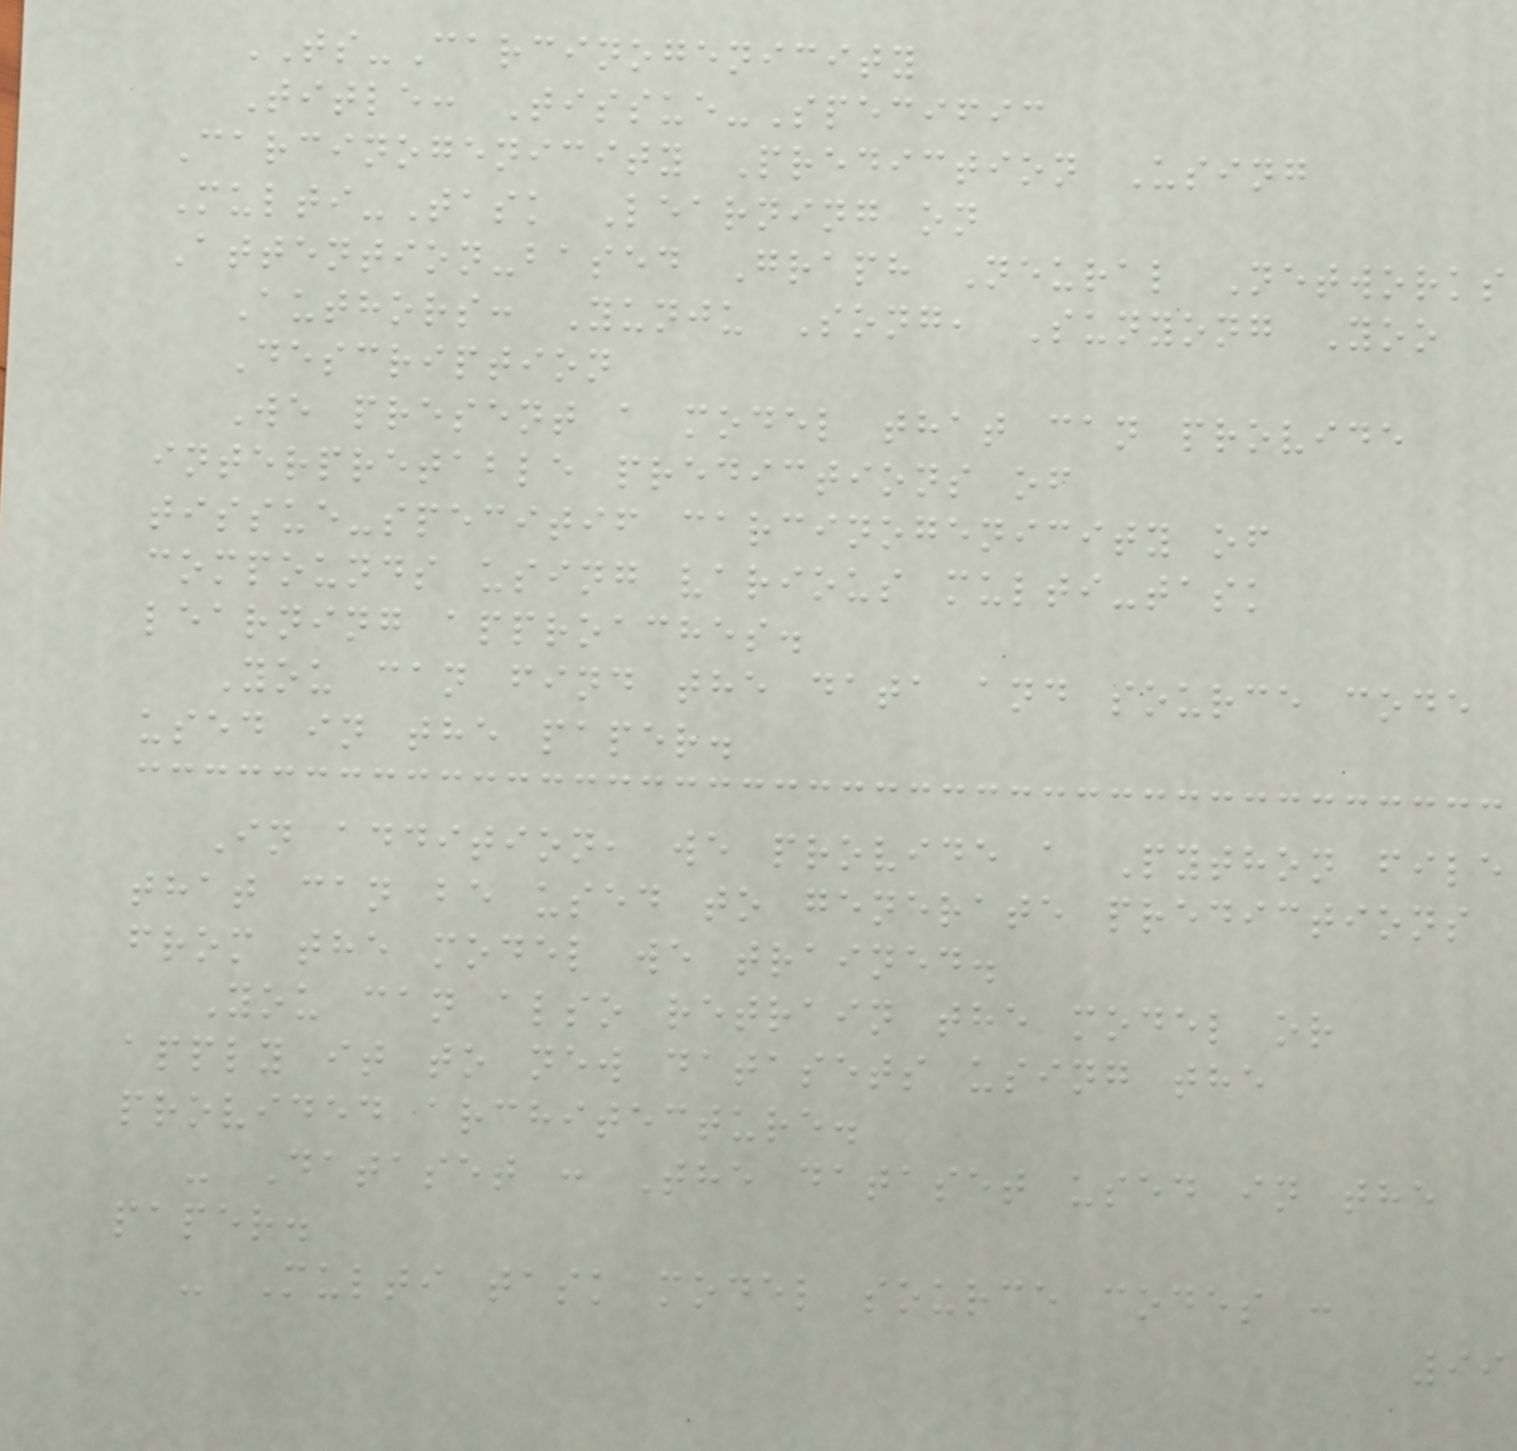TS-Carcinogenicity
Title: Tissue-Specific
Carcinogenicity Prediction Using
Multi-Task Learning on
Attention-based Graph Neural Networks
Authors: Yunju Song, Sunyong Yoo
Description
We present a model that can provide
interpretable predictions of
tissue-specitif carcinogenicity of
compounds using various multi-task
learning approaches.
You can find the data and source code
used in the paper.
In addition, we provide a Python file
that can be used to generate predictions
from the model we trained.
You can also retrain the model or
apply it to new datasets using the
provided architecture.
- Dataset : The dataset used in the
paper.
- Multi task model source codes :
99
